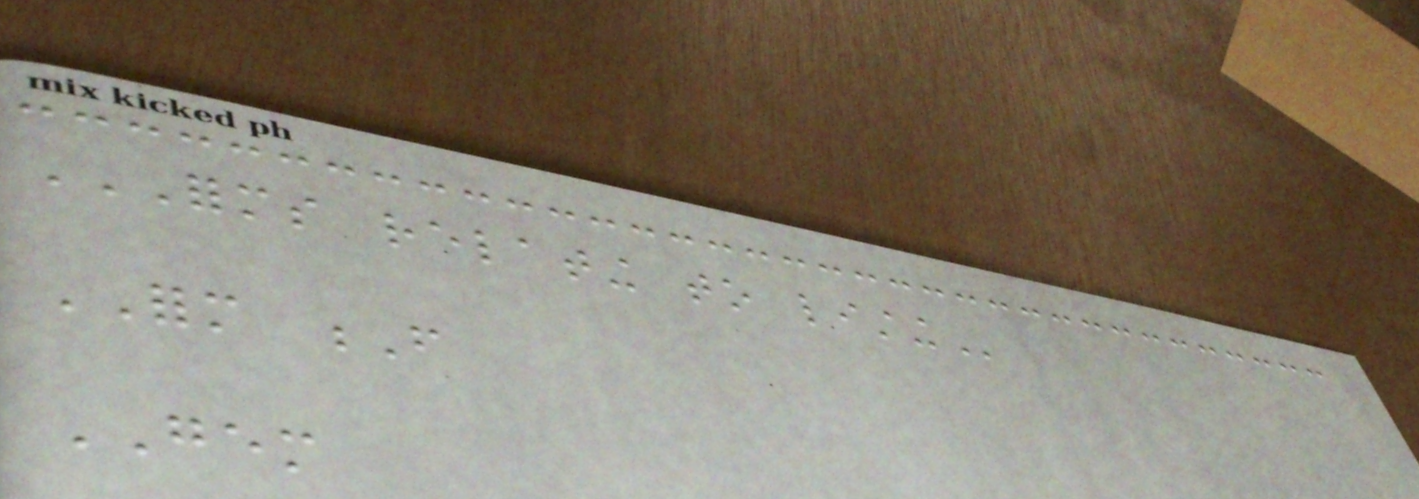FORMS RELATING TO LISTING
FORM F
GEM
